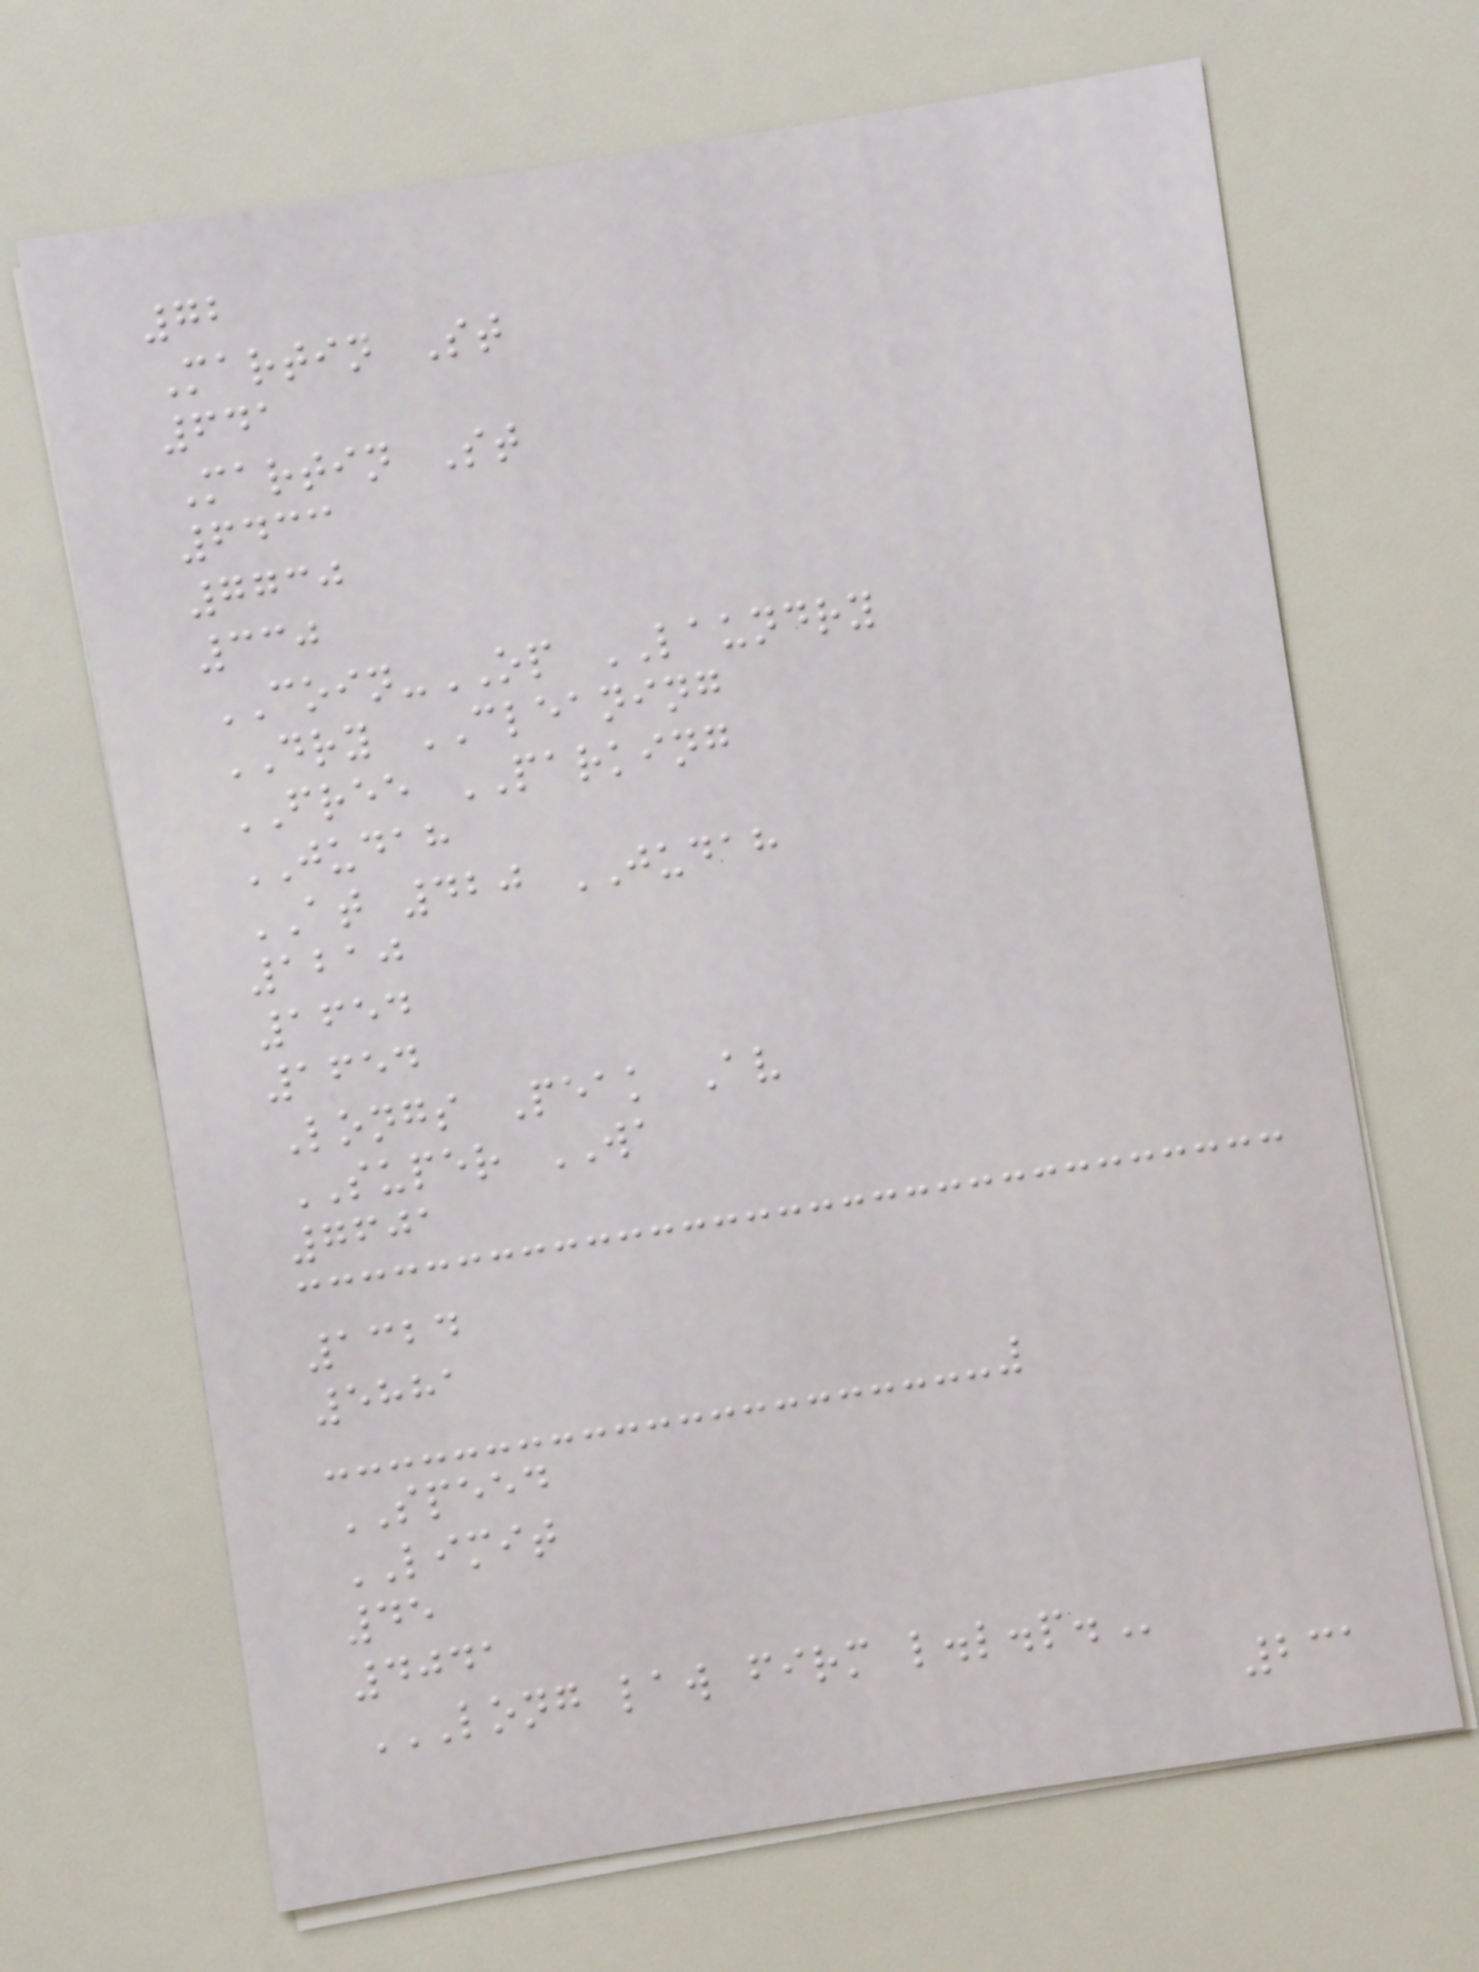72
Martin St
641
Martin St
6433
7730
330
COIN-OP LAUNDRY
DRY CLEANING
FREE PARKING
JUDAH
AT 420 JUDAH
1210
1654
1654
Longs Peak Av
SUPER WA
7601
1324
5881
SPEED
LIMIT
45
4041
LONG LAW FIRM L.L.P.
231
